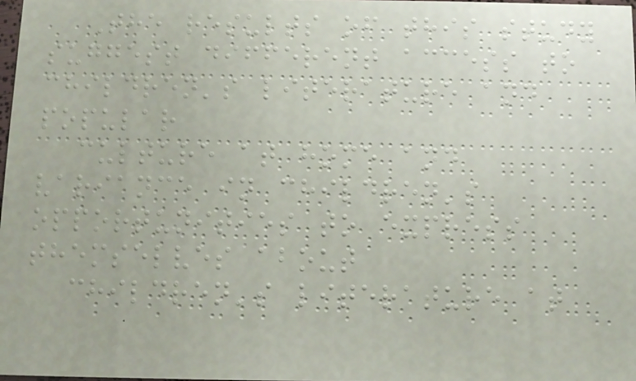The results of this study
suggest different access to
children's literature and
popular
culture at home and
variance in children's
opportunities to express
themselves about
children's literature at
